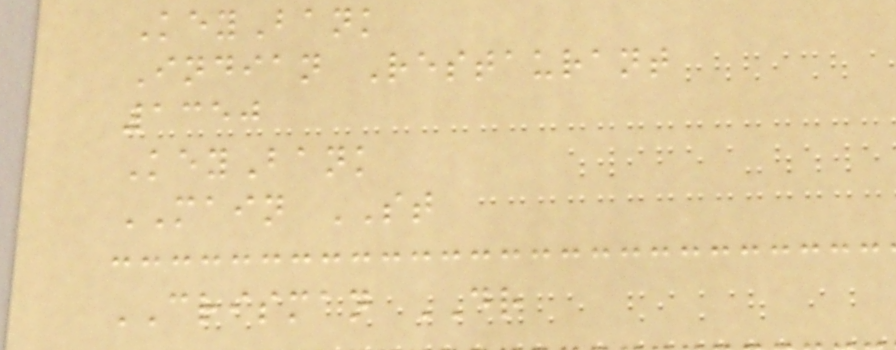KeyBank
Indian Restaurant
1350
KeyBank
MAIN ST
CRISMAN DR
